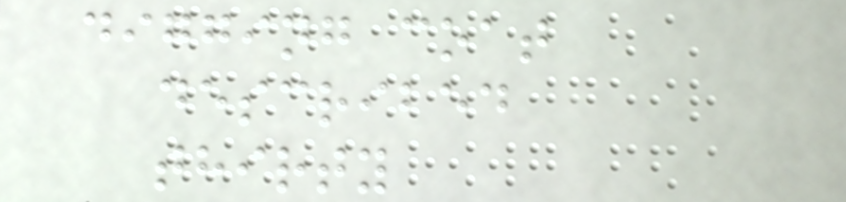digging coat
described
thirty
